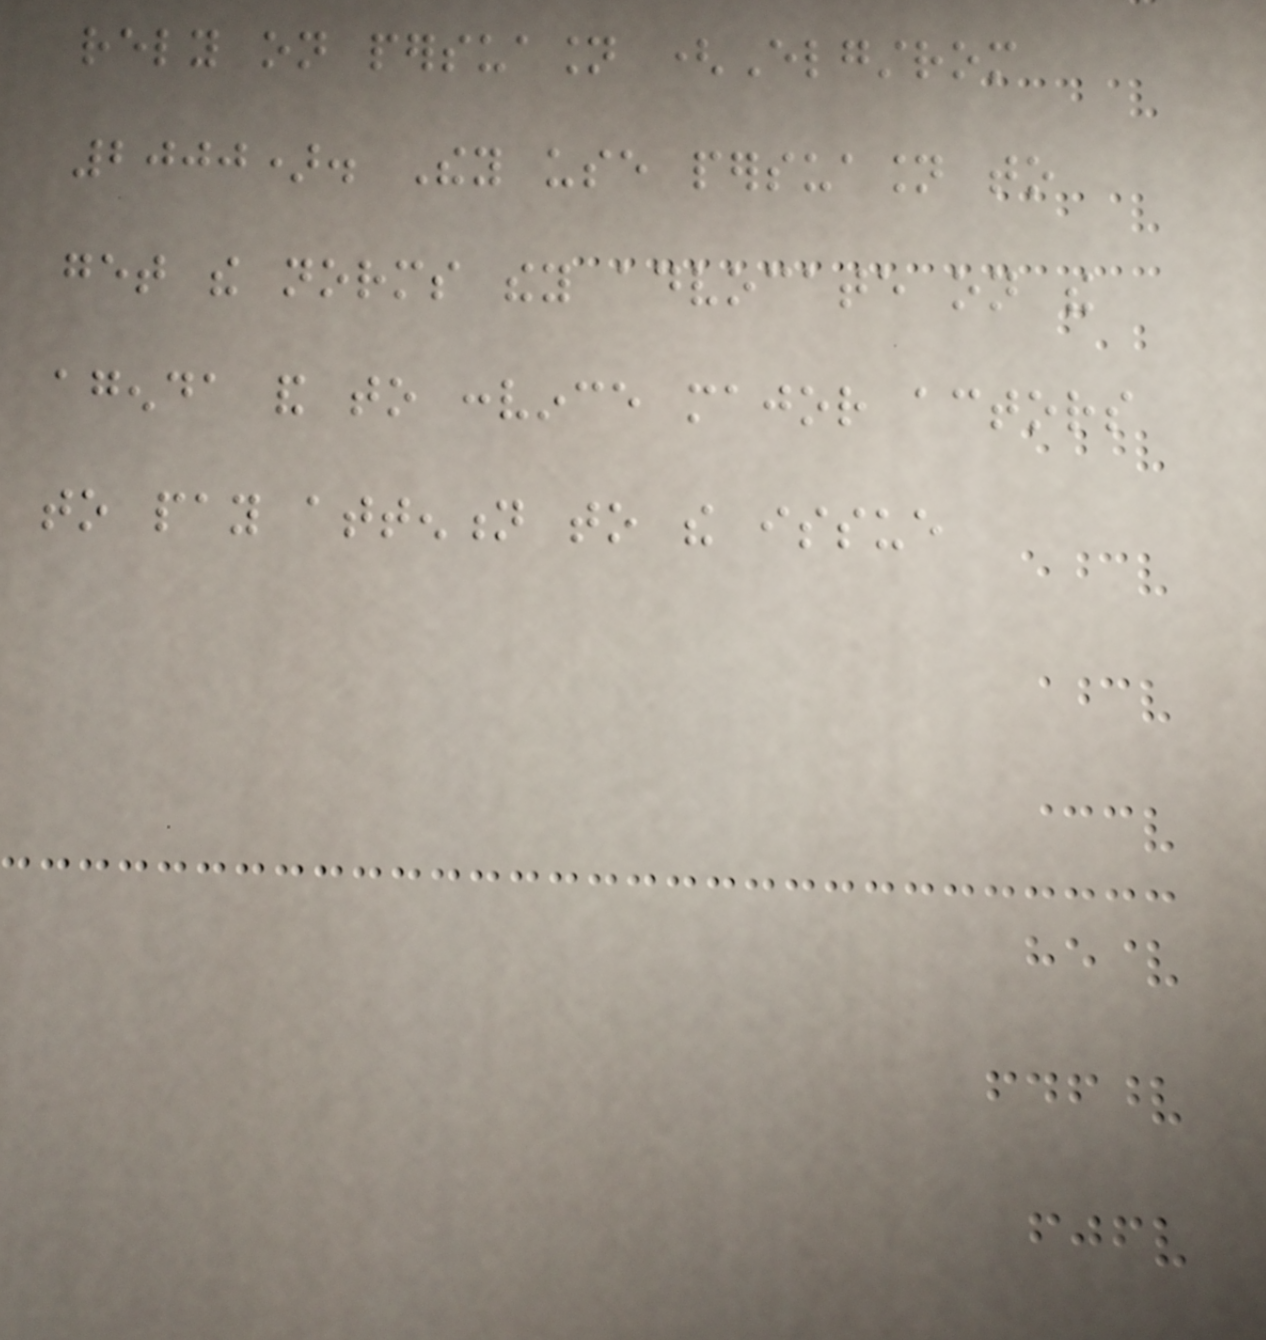rely on persuasion (Elgstrom
2000). They use persuasion to
get the norms they advocate on the
agenda and to convince major actors
to pay attention to the issue
